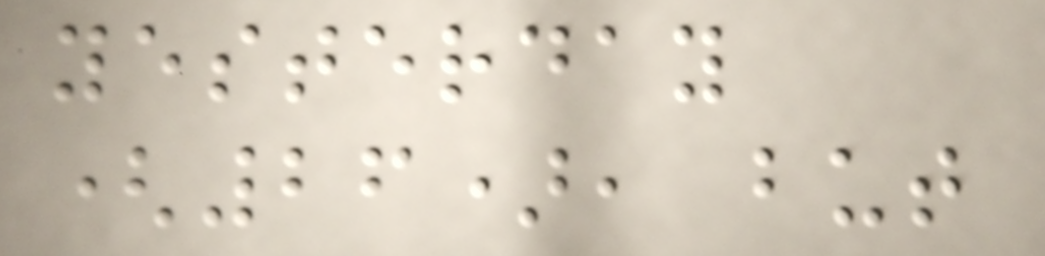yesterday
(26), but
